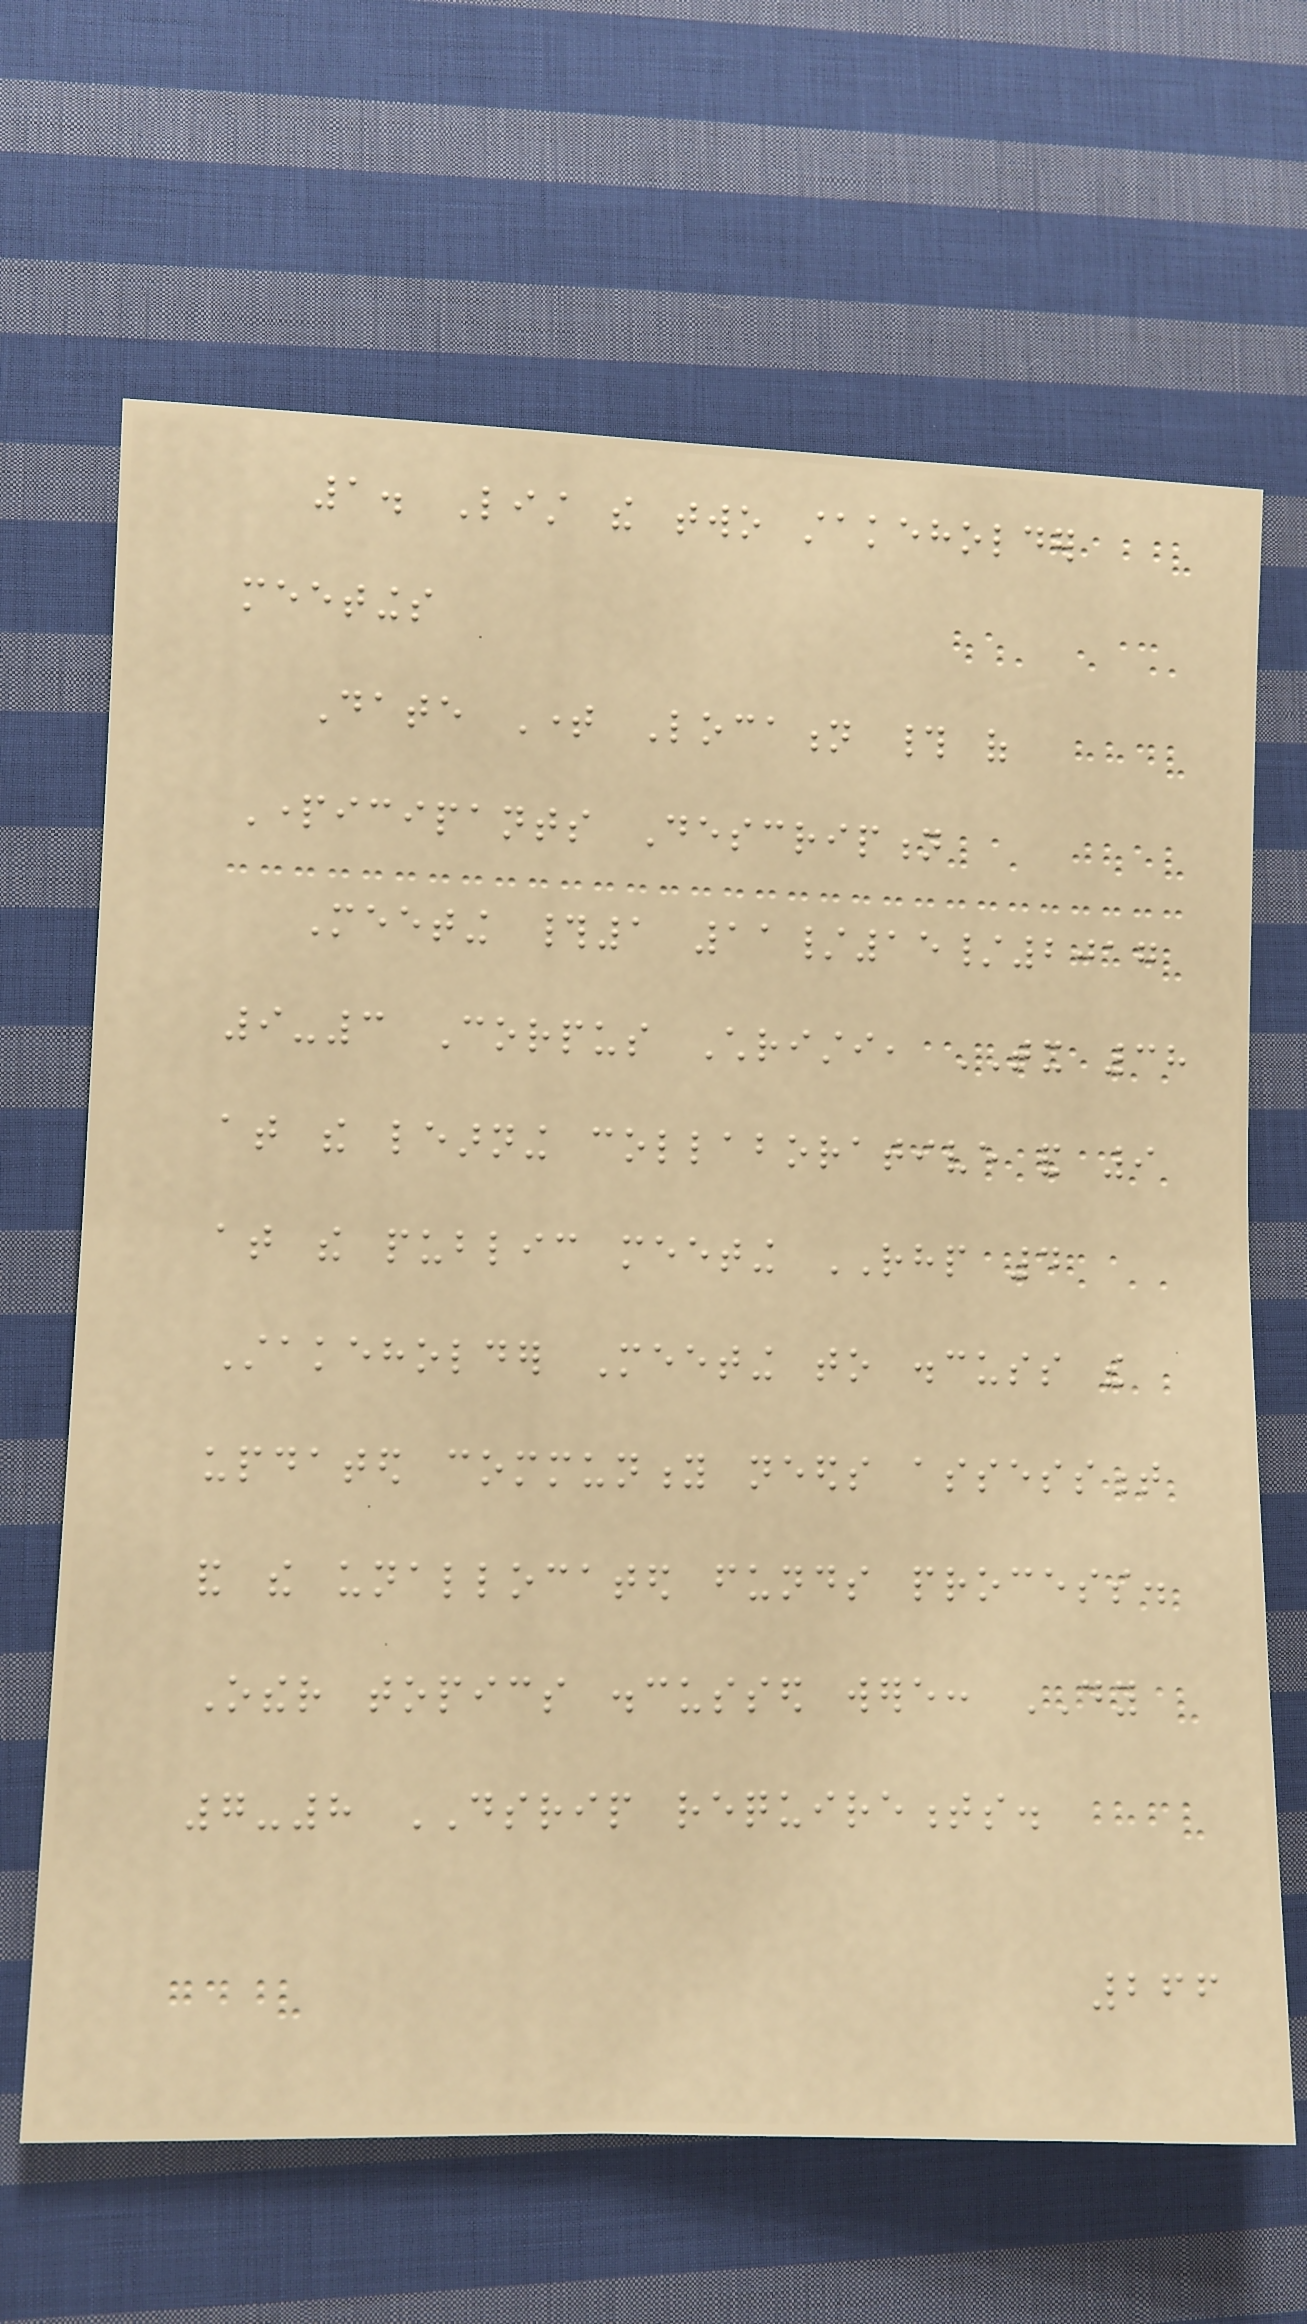1. List the two stakeholder
meetings
Date Time Location # of
Participants Description
Meeting #1 11/15/2017
9-3 Corpus Christi, TX 38
at the learning collaborative and 9
at the public meeting RHP 4
Stakeholder Meeting to discuss the
updated community needs assessment
and the unallocated funds process.
Other topics discussed were: DY
7-8 DSRIP requirements.
266
